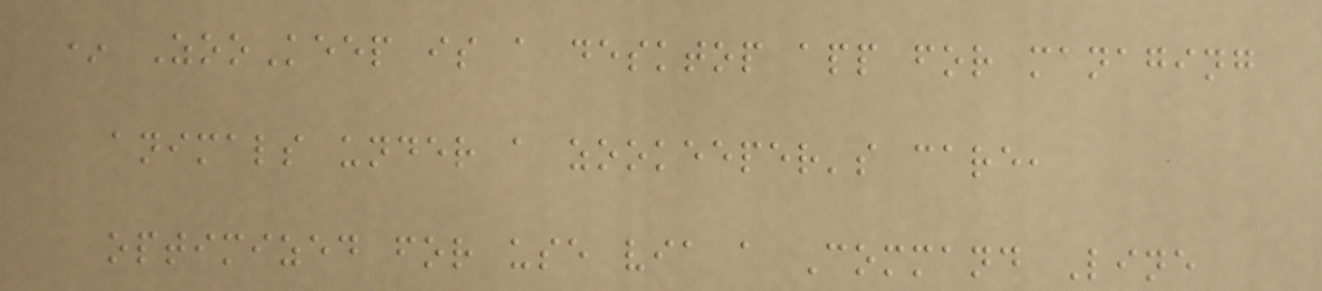* ZooKeep is a desktop app for managing
animals under a zookeeper's care,
optimized for use via a Command Line
